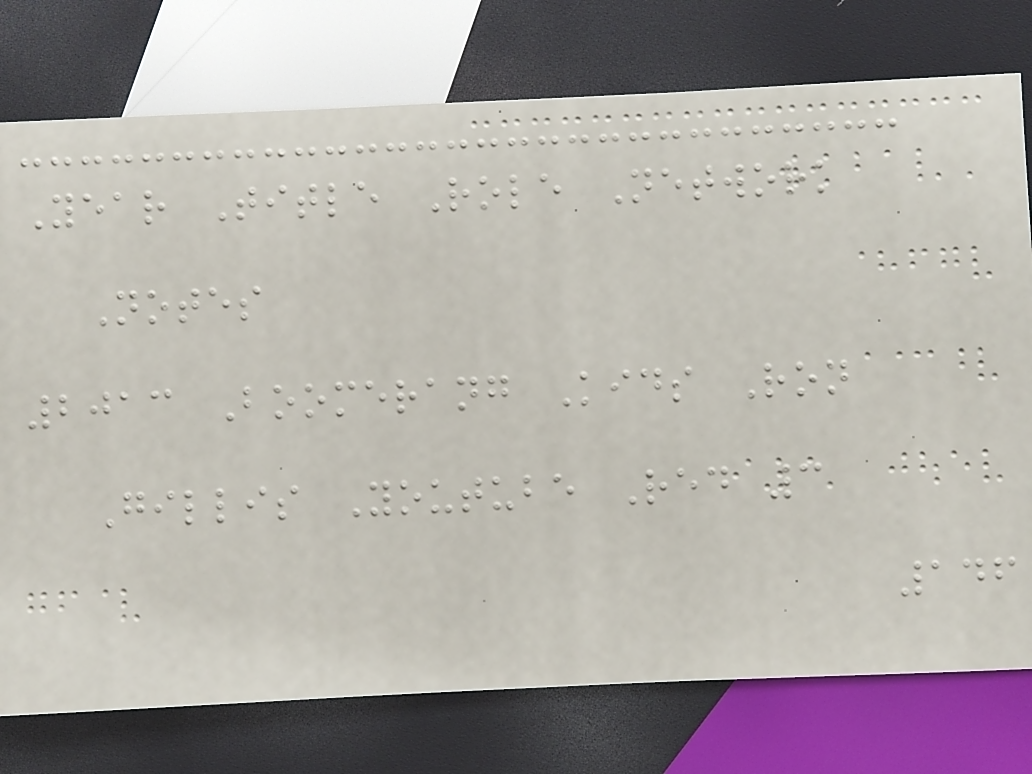Year Title Role Network
Notes
2013 Boomerang Kids Ron
Gillis Youtube Red 3
146
